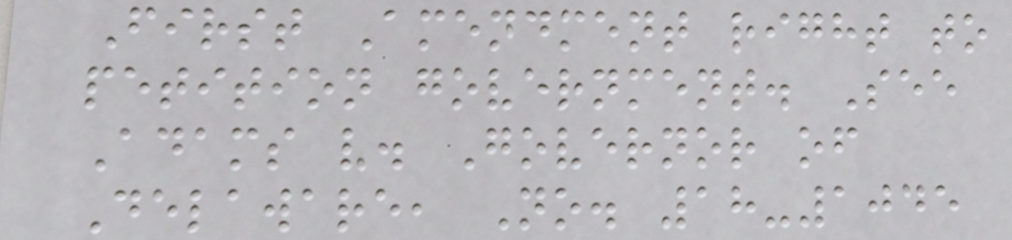First Amendment right to
petition government. See
Adams v. Governor of
Delaware, No. 18-1045
